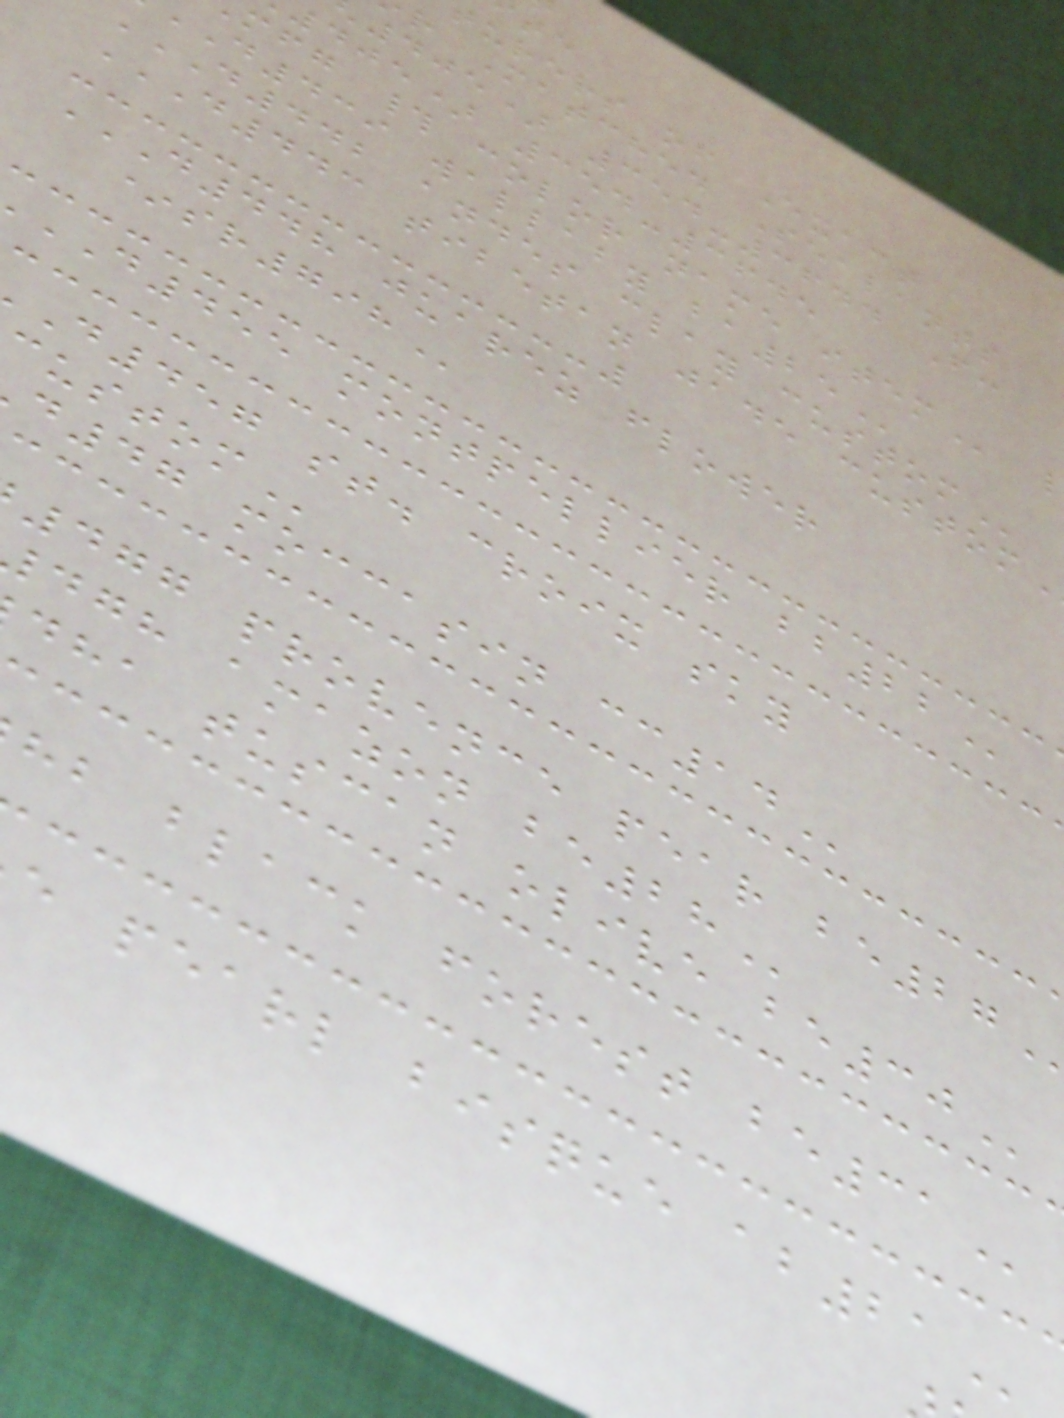turers of Exact
r Matched Sealants
405) 354-3644 F:
405) 354-3645
mfg # color name
D439 wallaby
D442 ANDES CLAY CUSTOM
D448 JUAREZ FLOWER
D455 montpellier
D457 st. croix sky
d47 moccasin
477 provence pear
dgh amazon
dha tuscan olive
hb black forest
e pearl bisque
